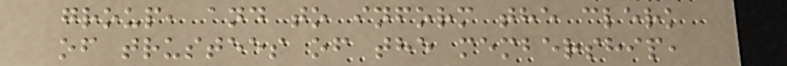group, and to inform the clerk
of trustees of the membership,
